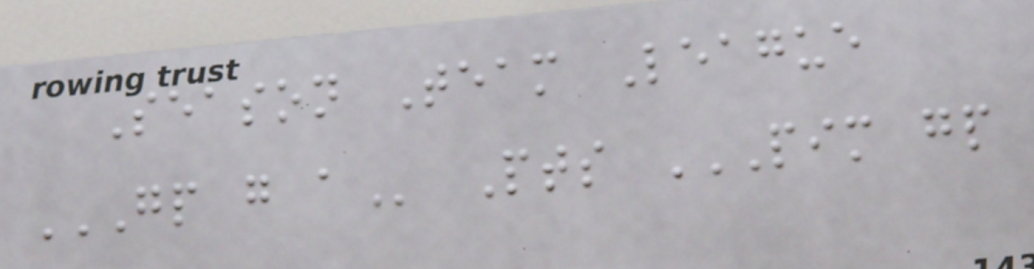Season Team League
GP G A Pts PIM GP
